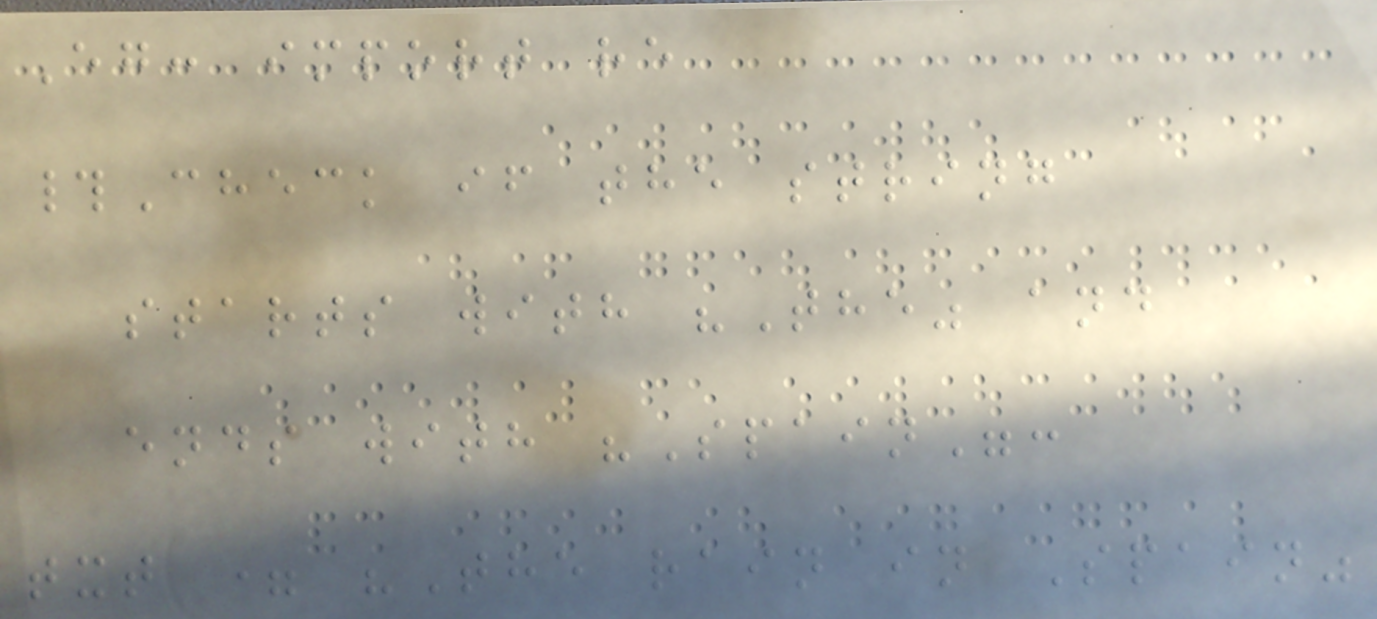Eg: import re
#Check if the string
starts with "The" and
ends with "Spain":
txt = "The rain in Spain"
